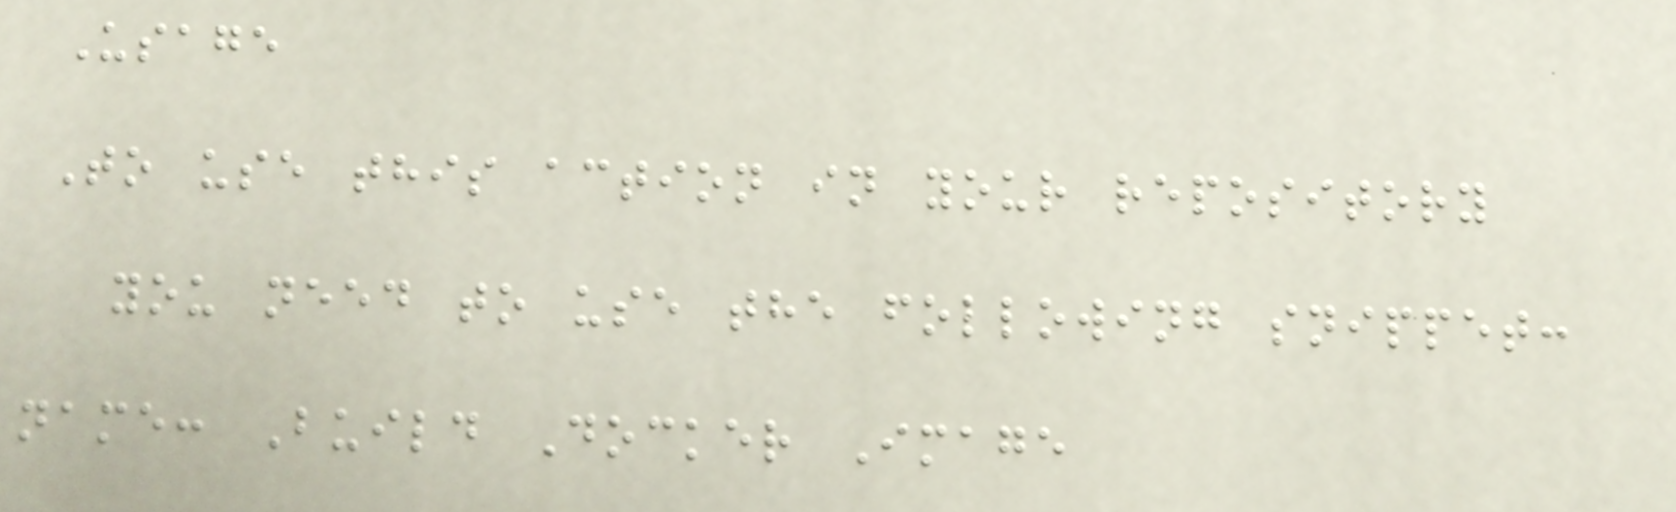Usage
To use this action in your repository
you need to use the following snippet:
name: Build Docker Image
